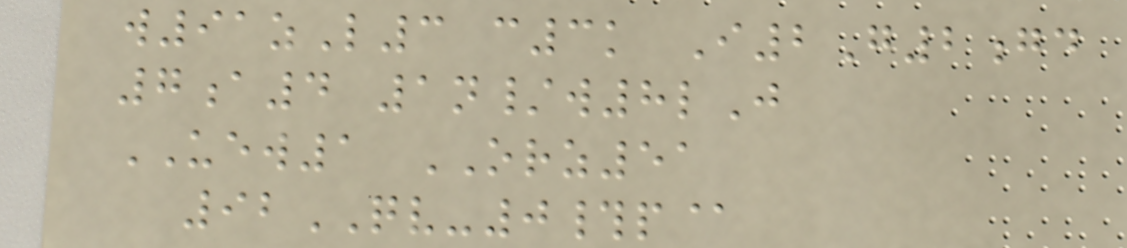w91zL3 c3k I2G2gd
7a4 1n/w8lJ
UEW1 ORZ51
92QV-0#p@
